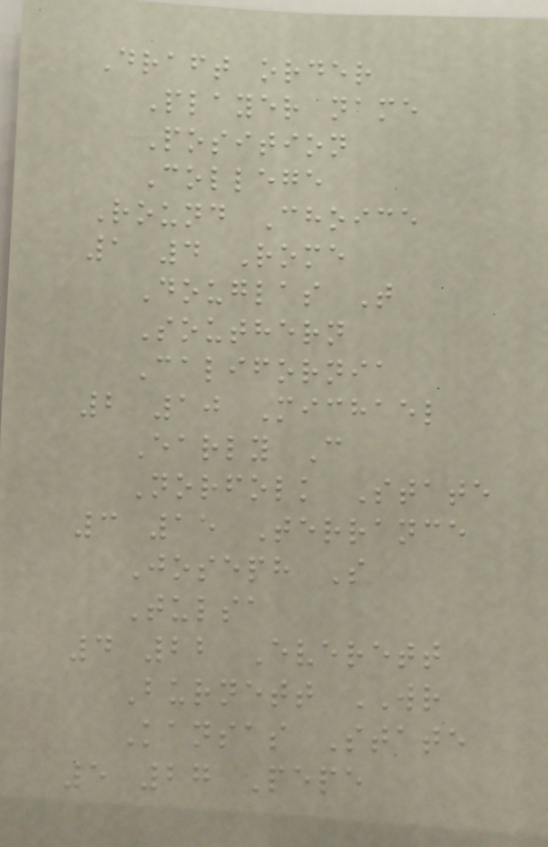Draft order
Player name
Position
College
Round Choice
1 4 Rome
Douglas T
Southern
California
2 10 Michael
Early C
Norfolk State
3 15 Terrance
Joseph S
Tulsa
4 22 Everett
Burnett WR
Kansas State
5 27 Pepe
